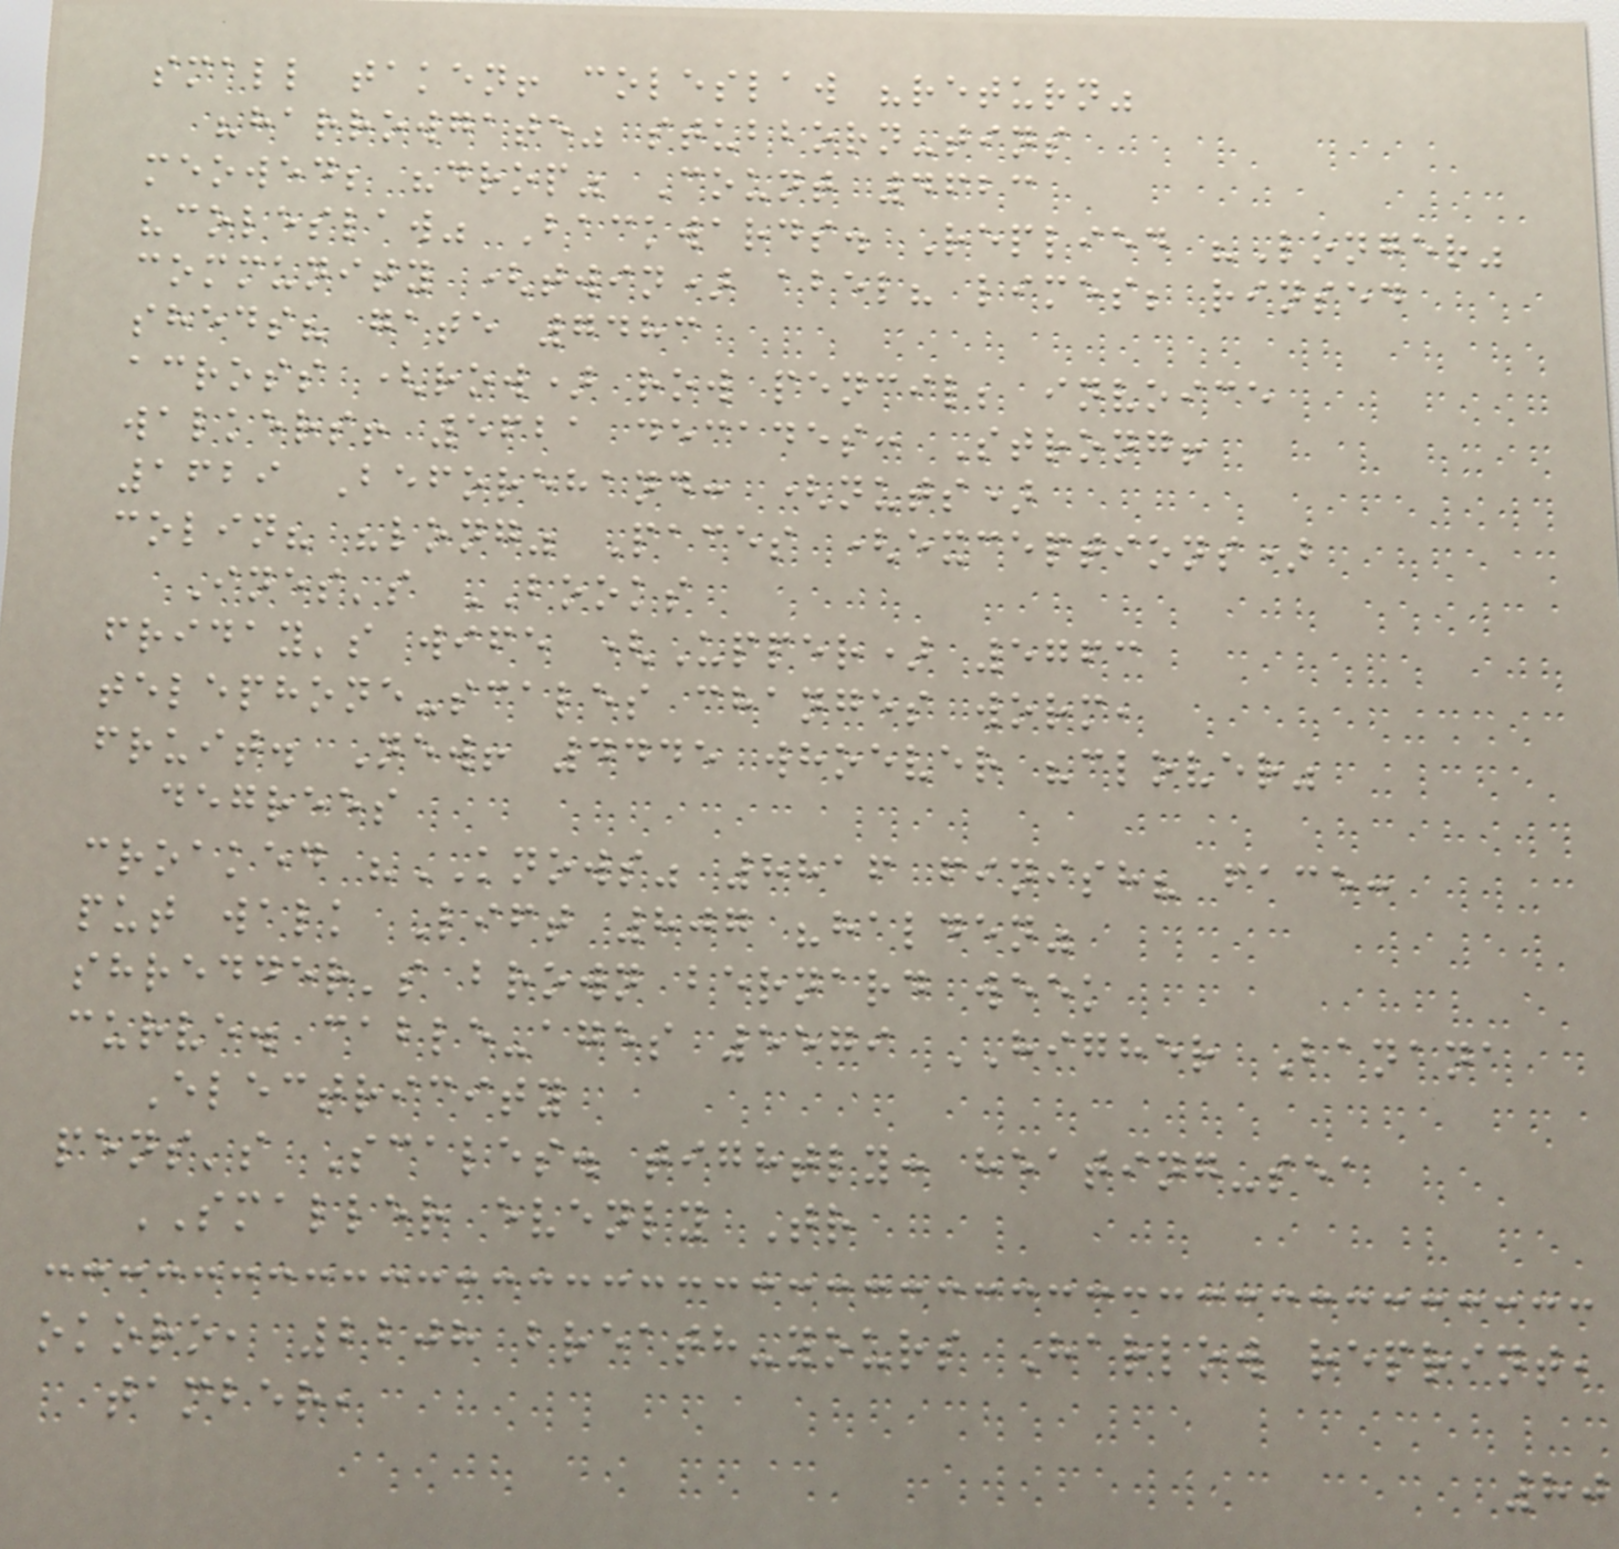small taken! coleslaw "return"
"harrowgate" stubborn-tins
meowed; "drop" Count 4623
"coleslaw" Backwards. Replied "Longer"
community (twin) abel? limes; rinsed
sheds? gate 7483
across (row) row pencil; invoice
walkers! 5621 decades: Strong!
1629 Beforehand: (nuts)
colin? "long" Paces (exceptions)
Ines's BOOKS
friday's wife (Upper) 5763
telephone-scales changes worm,
fruit. New! 4445 whoever "clover"
degrees
croaked "KNOWS" 8816 finish? face:
put walk Lift 807 "halden"
shredder's brown bernard week
curve. cable-ages 5579 HIGHER Banana
Electricity
pens's Scales. tightly: heating-sea
SMALLER evenly Tr
okoro, 2208 breath-yours Harlow reprint,
tamber,
80
